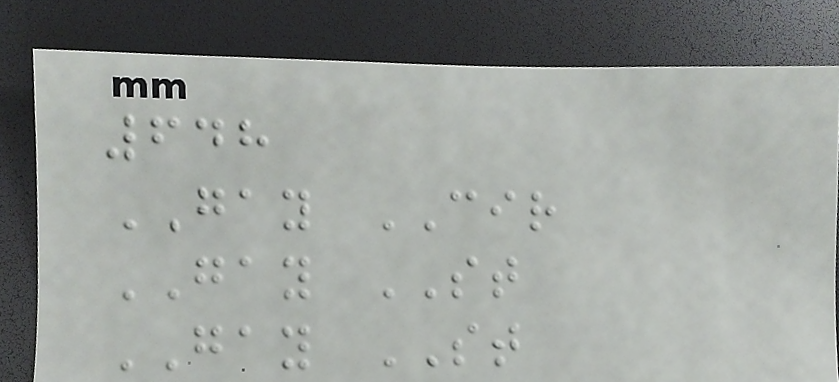648
GAY CIR
GAY ST
GAY ST
